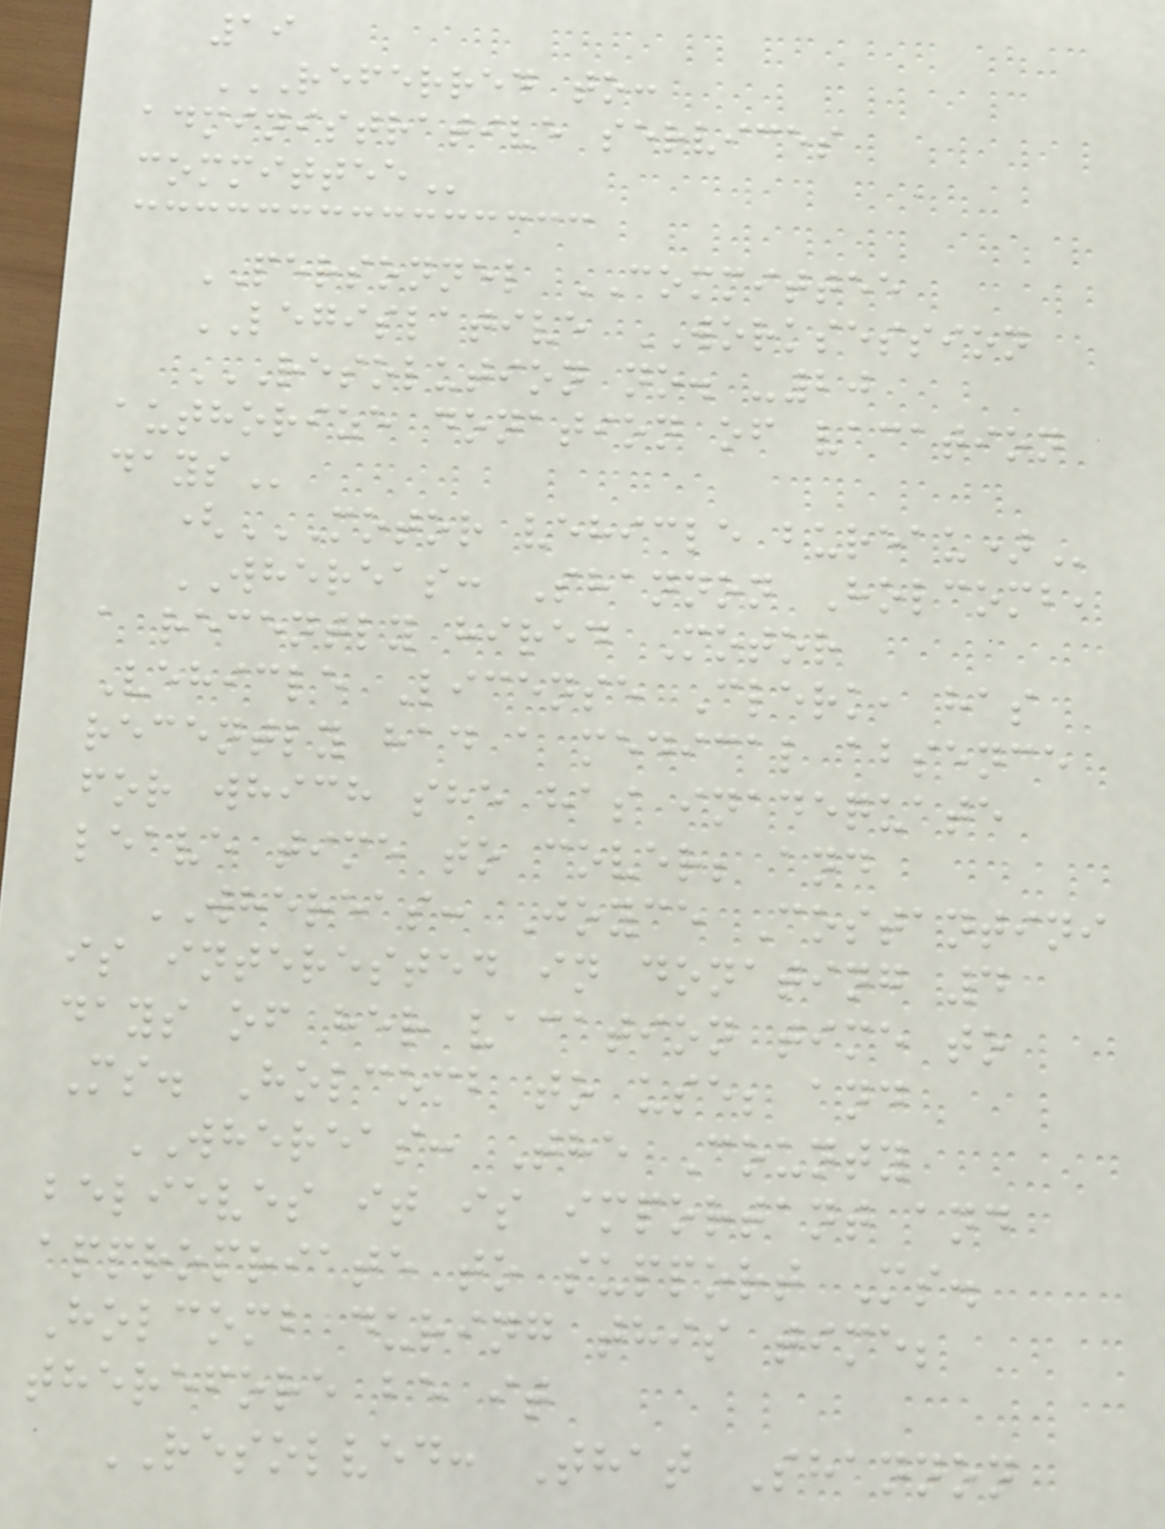19
REFERRED TO:
ADMINISTRATIVE SERVICES
COMMITTEE
PERSONNEL COMMITTEE
LEGISLATIVE WORKSESSION
RESOLUTION NO. -20
AUTHORIZE DONATION OF VACATION
DAYS
(MOTOR VEHICLE BUREAU)
WHEREAS: Shannon Holcomb,
a recently hired Motor
Vehicle License Clerk, has
recently had a medical absence
for which she has inadequate
leave time to cover; and
WHEREAS: Joyce Costantini
is interested in donating 4
days of her vacation time to
Ms. Holcomb to use; and
WHEREAS: The County
believes it is important and
appropriate to support Ms.
Holcomb during this time;
therefore be it
RESOLVED: That Shannon
